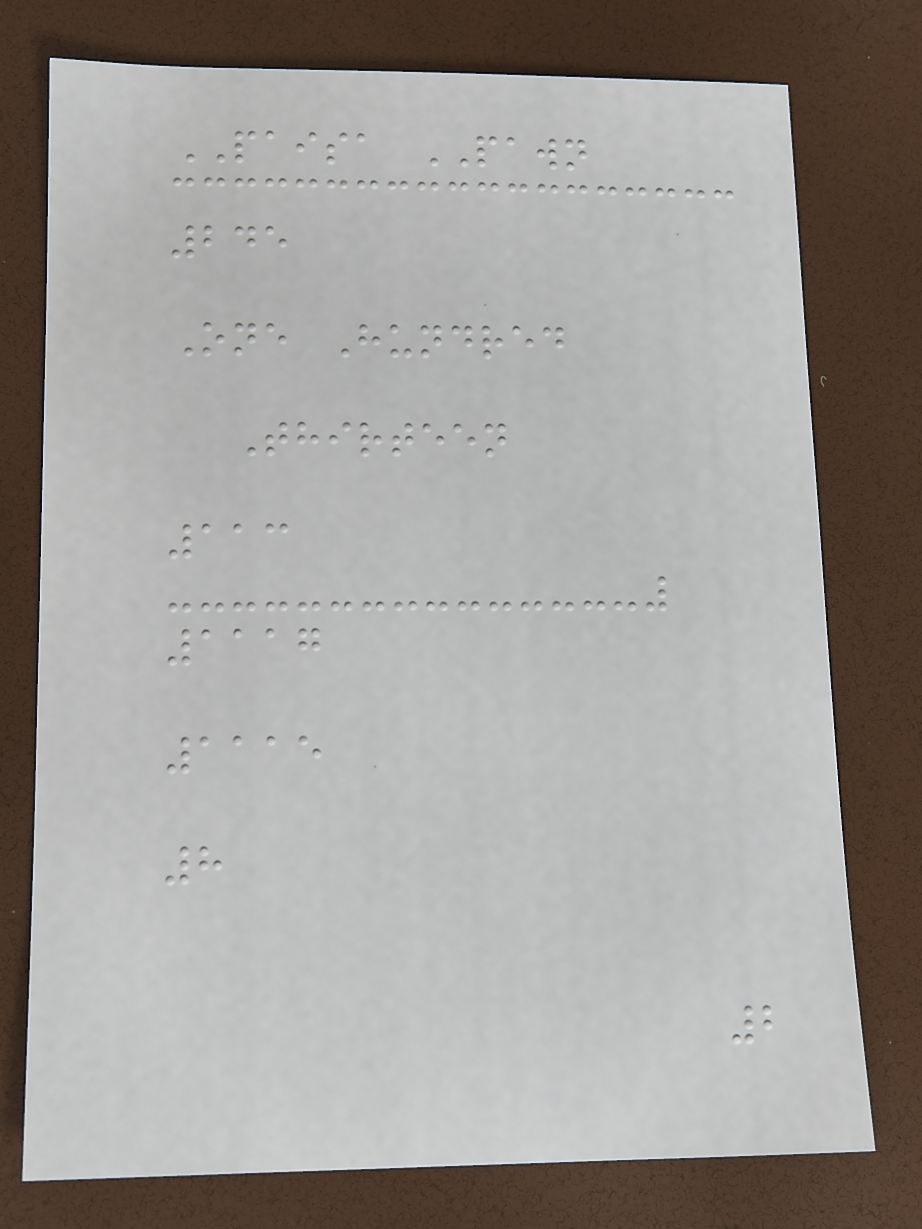PAISA PAWN
245
One Hundred
Thirteen
113
1117
1115
8
2
